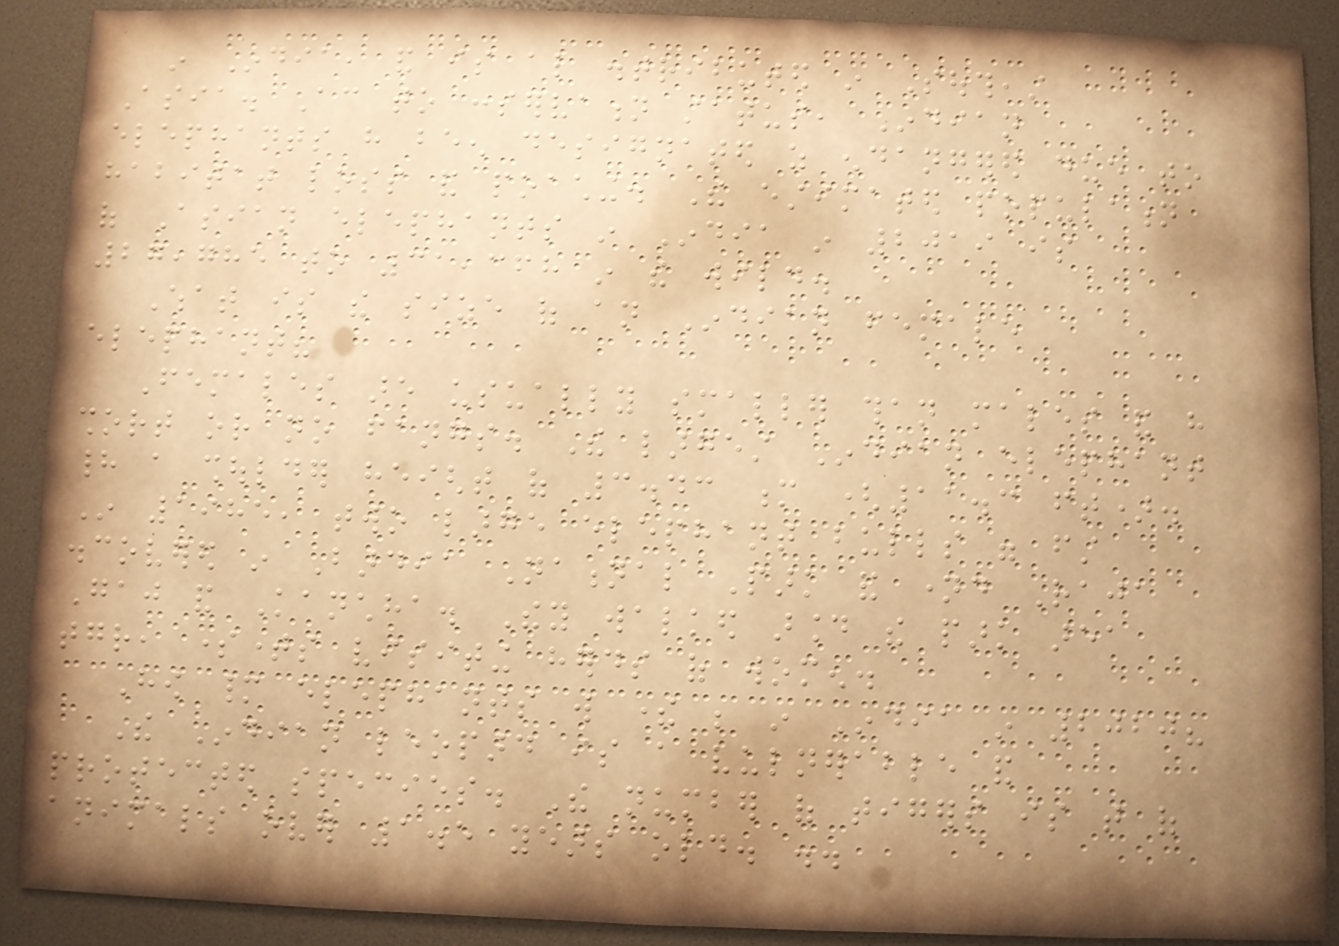in India, and is also distributed in Southeast
Asia. According to conservation status, Indian
elephants have been designated as endangered due to
habitat loss and poaching. The estimated population
of Asian elephants in India in 2019 is
27,785 to 31,368 in the wild.
What is the size of an Indian female
elephant?
Females are usually smaller than males and have
short or no fangs. The largest Indian elephant
had a shoulder height of 3.43 m (11.3 ft).
In 1985, two large elephant bulls were first
discovered in Bardia National Park and named Raja
Gaj and Kanchha. They walked around the park area
together, sometimes visiting herds of women.
How many elephants will there be in India in 2020?
The Indian leopard is a vulnerable and
protected species. The number of tigers is that of
animals over 1.5 years old. ..
